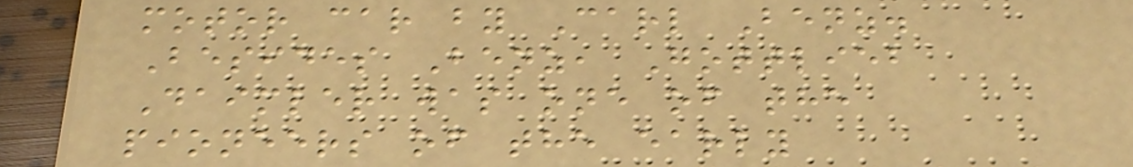motor car by Carl Benz.
Besides Benz, Gottlieb
Daimler was one of the
pioneers of the early
